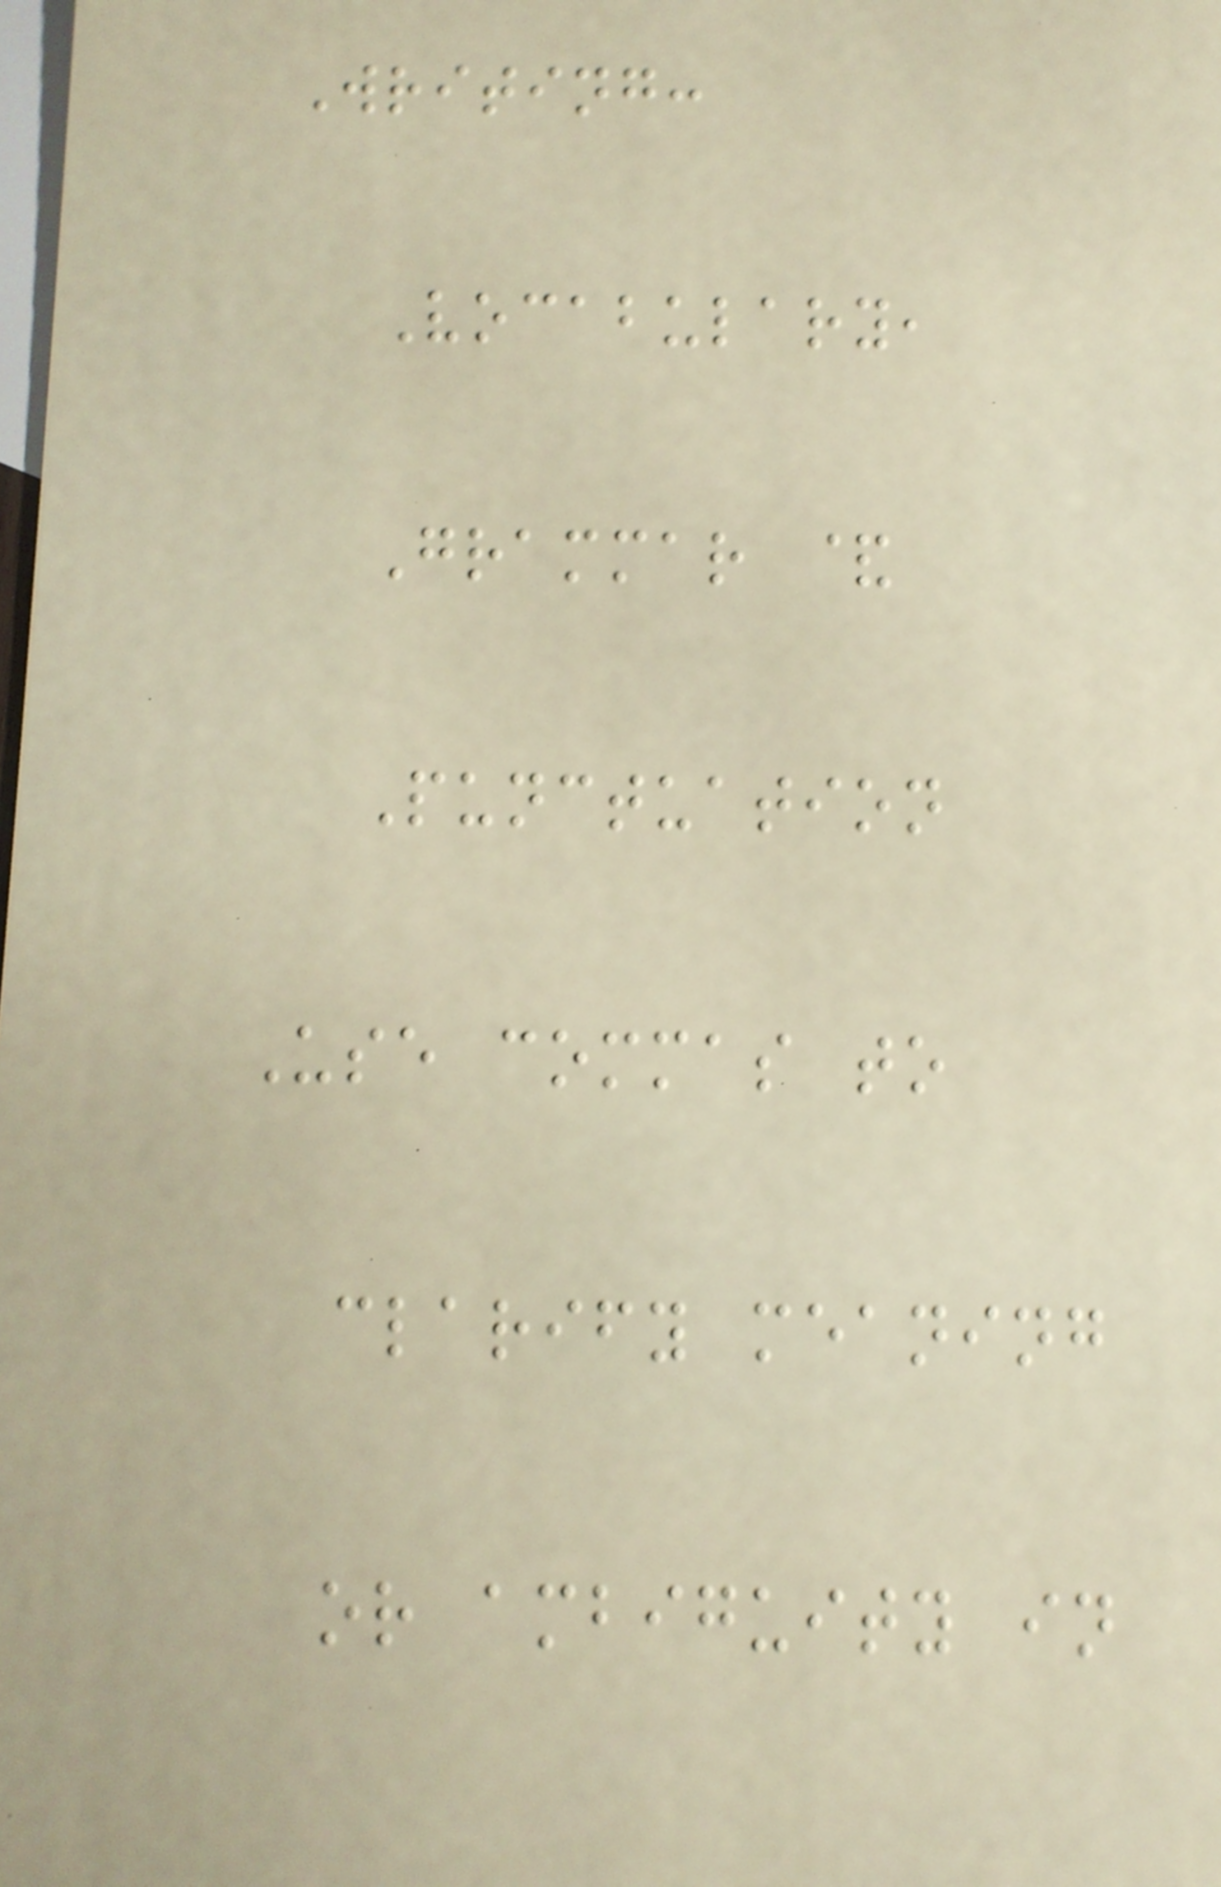Writing:
Vocabulary,
Grammar &
Punctuation
Use commas to
clarify meaning
or ambiguity in
